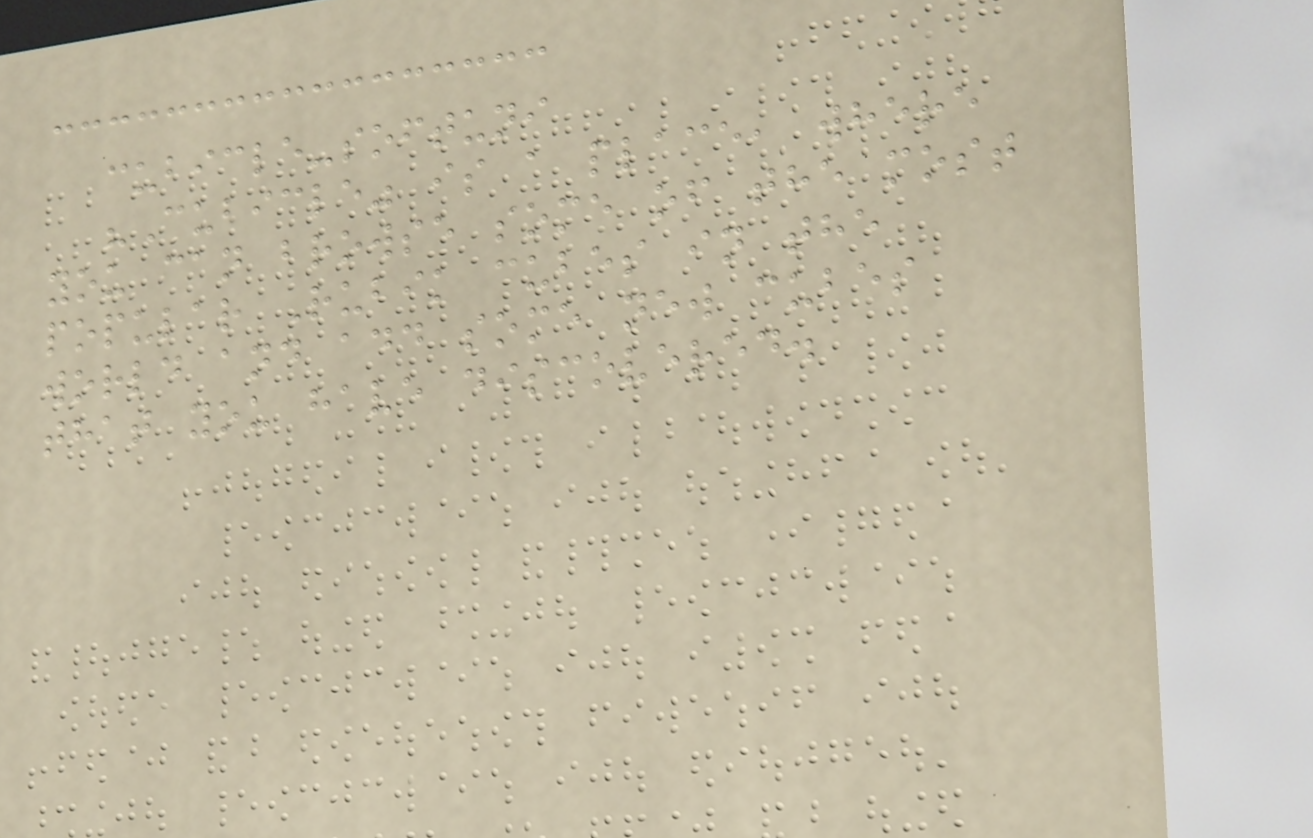cubicle-softuni
"Cubicle" is a place, where
you can browse some of the most
popular Rubik cubes in the
world and add some new cubes
that you have discovered.
